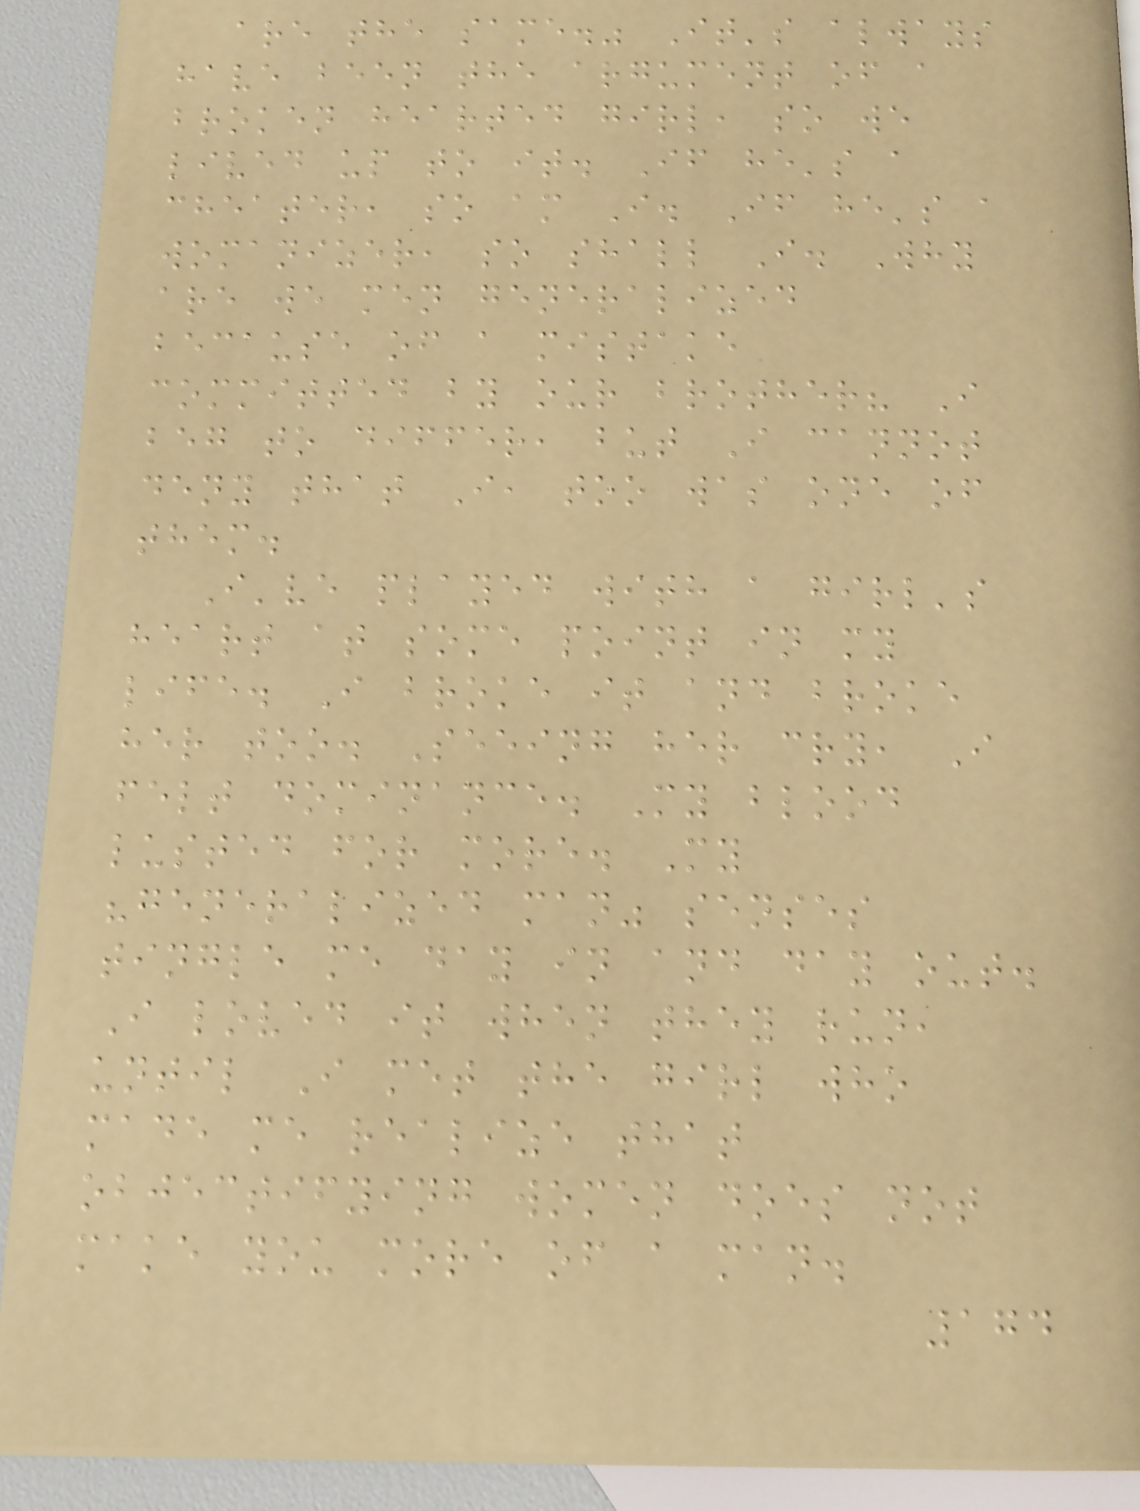are the same." It's always
have been the argument of a
broken hearted girl, so we
lived up to it. If he's a
cheater, so am I. If he's a
womanizer, so shall I. Why
are we men generalized
because of a mistake
committed by our brother? I
beg to differ, but I cannot
deny that I, too was one of
them.
I've played with a girl's
heart at some point in my
life. I broke it and broke
her too. Seeing her cry, I
felt dominance. My blood
lusted for more. My
"generalized man" senses
tingle me day in and day out.
I loved it when they run,
until I met the girl who
made me realize that
objectifying women does not
make you more of a man.
174
